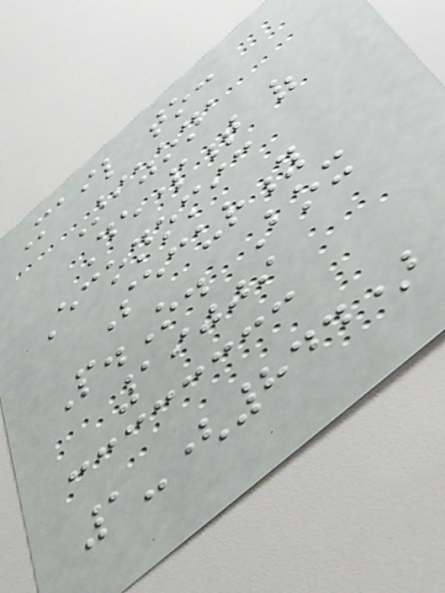Mail to:
Arizona
Department of
Economic
Security
P.O. Box
19009
1-(844)
